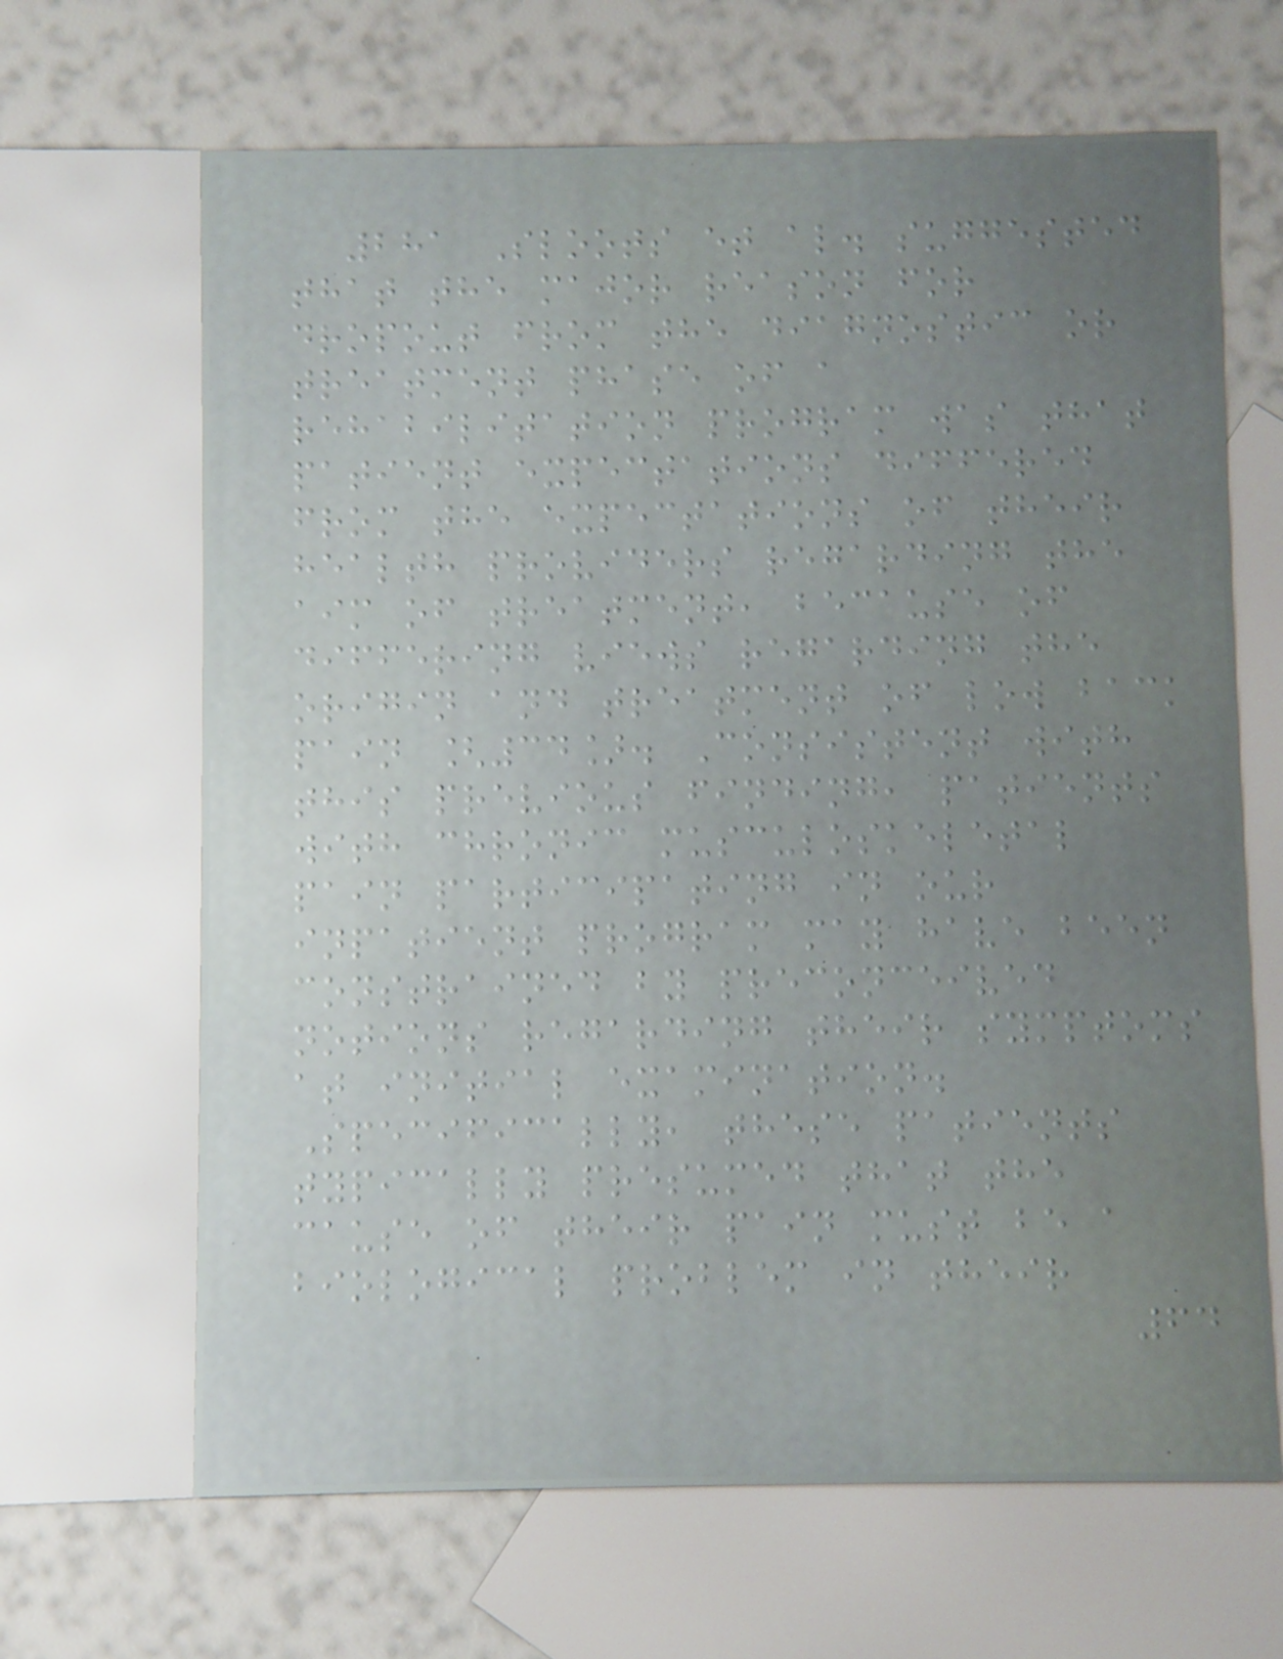281 Sloots et al. suggested
that the major reason for
dropout from the diagnostic or
treatment phase of a
rehabilitation program was that
patient expectations differed
from the expectations of their
health providers regarding the
aim of treatment, because of
differing views regarding the
origin and treatment of low back
pain [34]. Consistent with
this previous finding, patients
with chronic musculoskeletal
pain participating in our
inpatient program may have been
constrained by preconceived
notions regarding their symptoms
at initial examination.
Specifically, these patients
typically presumed that the
cause of their pain must be a
biological problem in their
64
